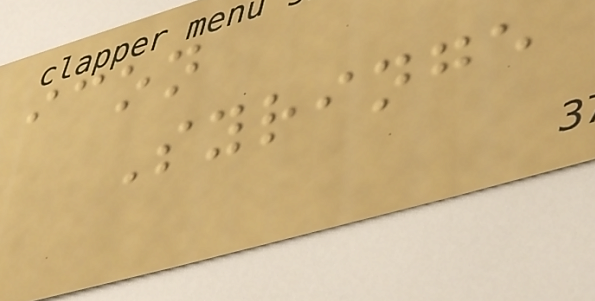icon
Syringe
